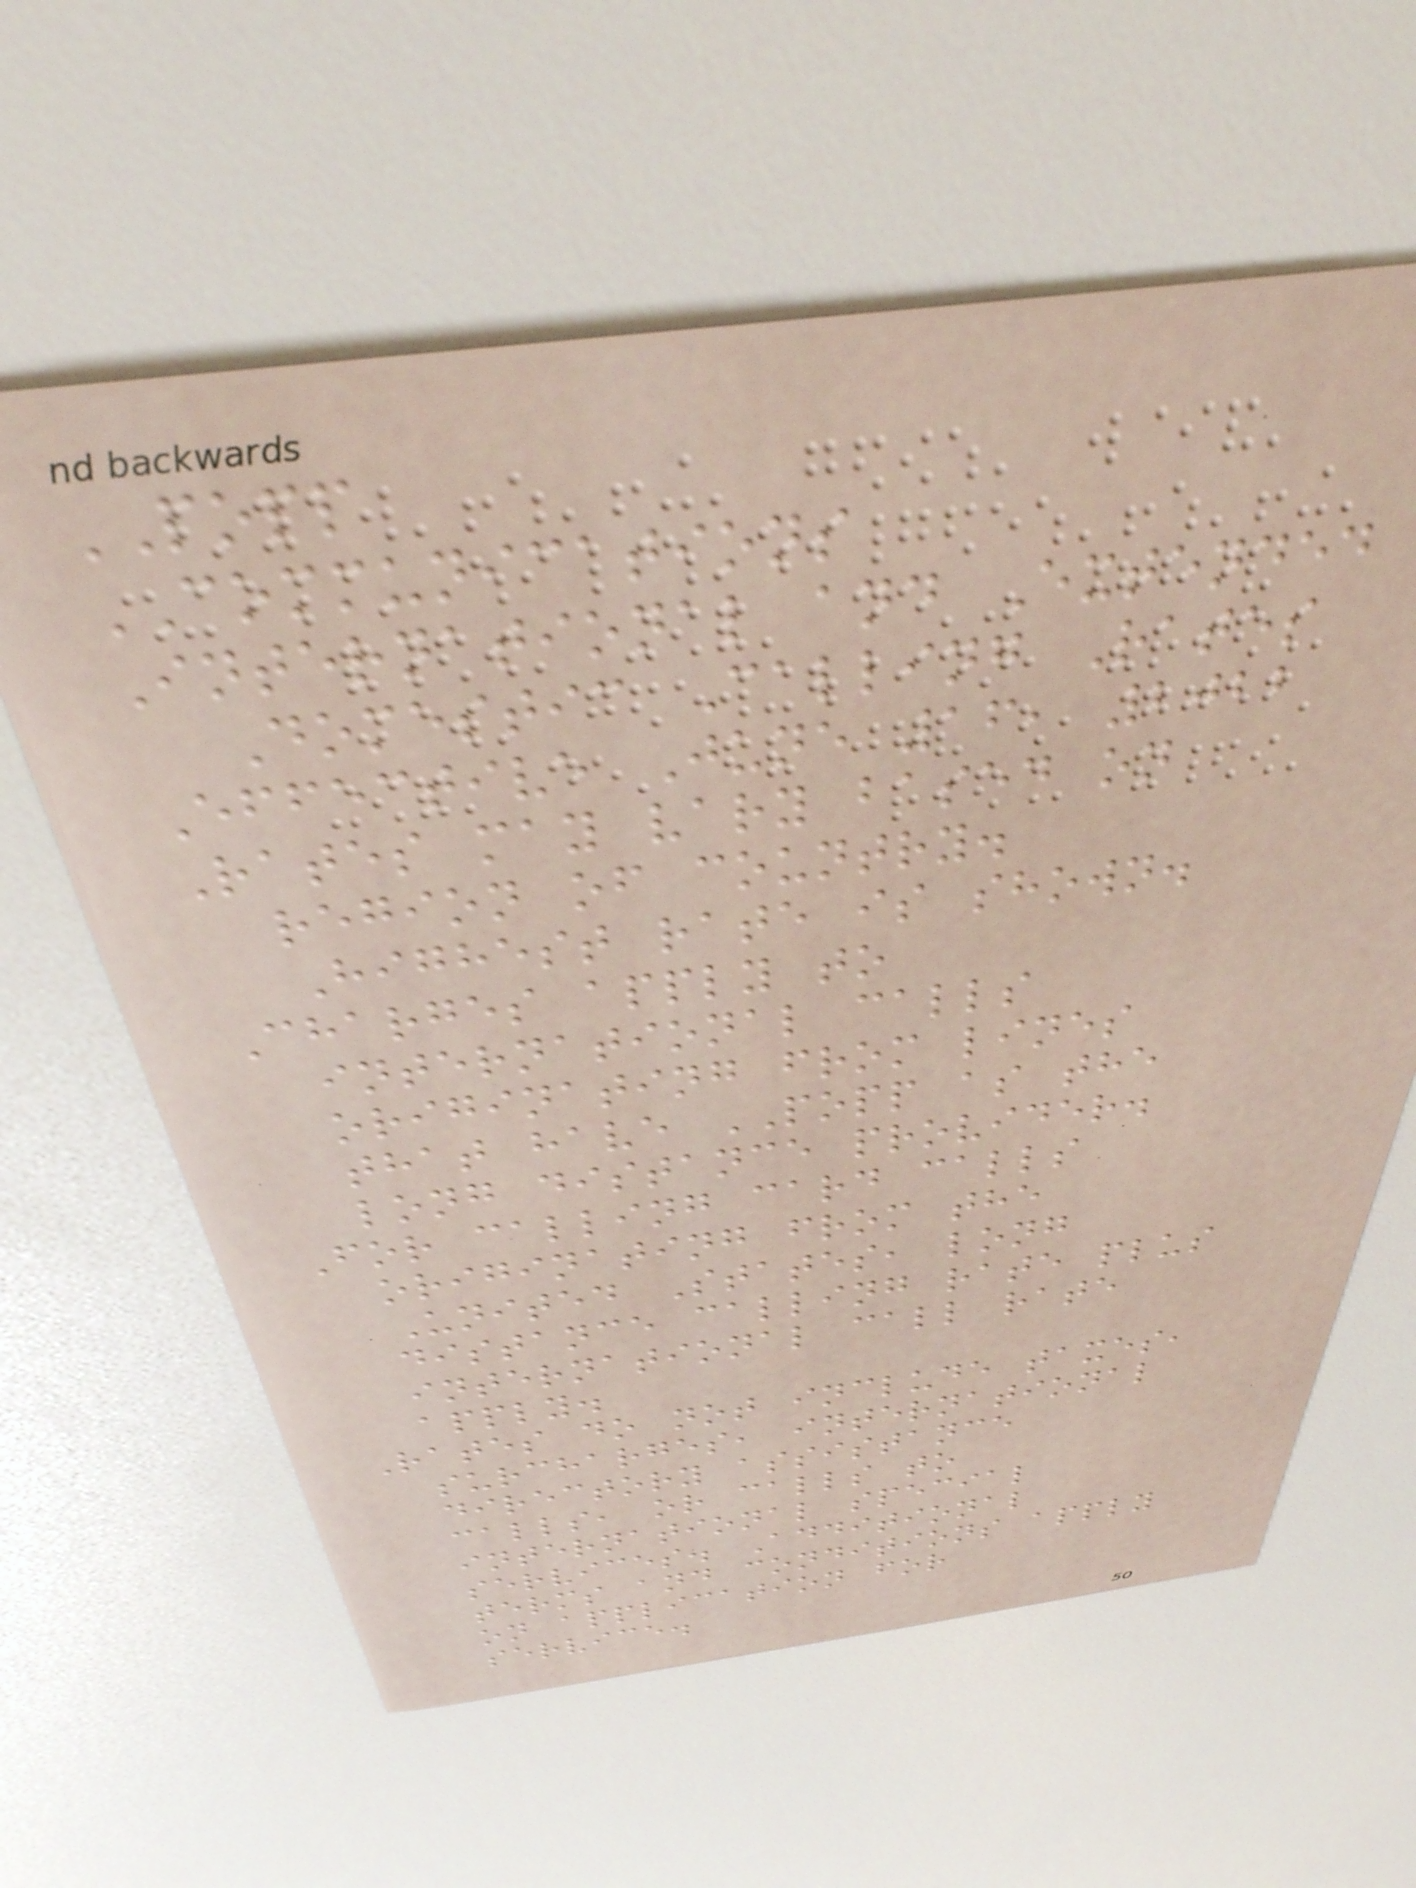POPP
COMMUNICATIONS
International and Extended
Domestic Calling Rates
Effective June 16, 2022
Rates may vary based on
region of country.
Highest rate is shown.
Charges apply to
international calls
originating from lines
that have POPP as the
long distance provider.
For calling card calls
originating from the
United States, long
distance calling rate plus
international call rate
apply.
Rates do not include taxes,
surcharges, international
directory assistance
calls, or calls to
international special
services. Additional
terms and conditions apply
on application for
service.
